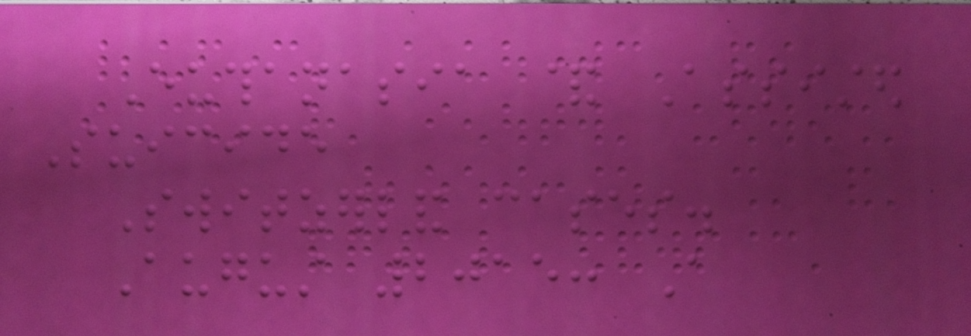Euthanasia & Assisted
Suicide
Switzerland cases.
August 2015: A
